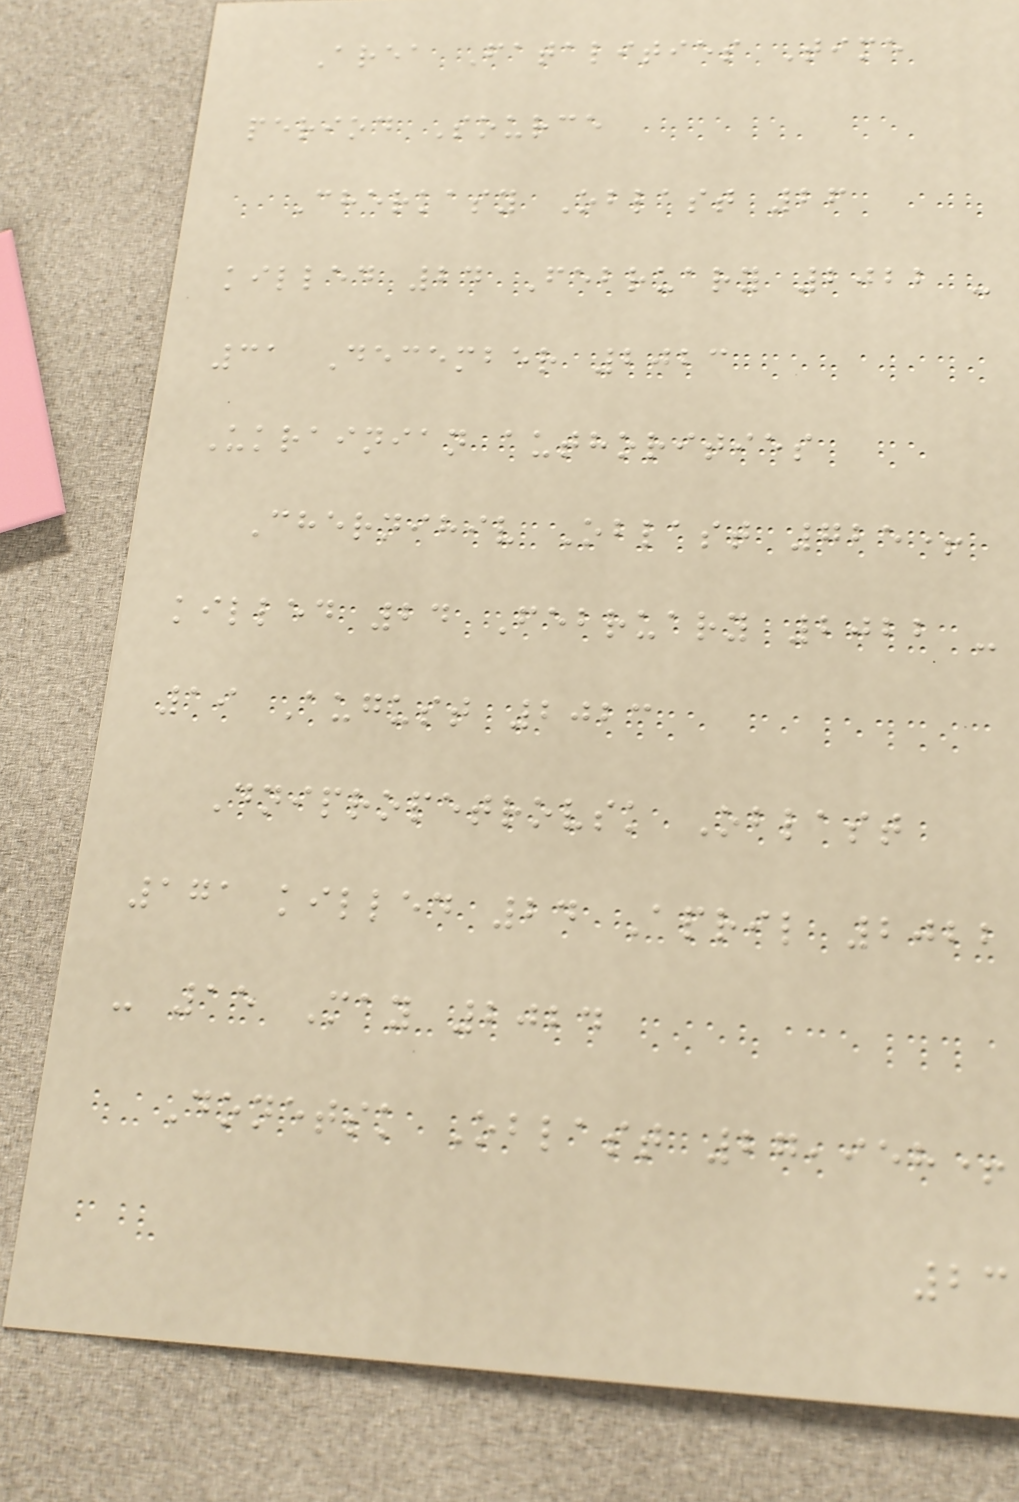Area Fatalities Time
period Source
Cherkasy Oblast 26
killed 24 February 2022 -
31 December 2023
Ukrainian authorities
Chernihiv Oblast 725+
killed 24 February 2022 -
19 August 2023
Dnipropetrovsk Oblast
171 killed 24 April 2022
- 15 May 2024
Donetsk Oblast 27,958+
23
